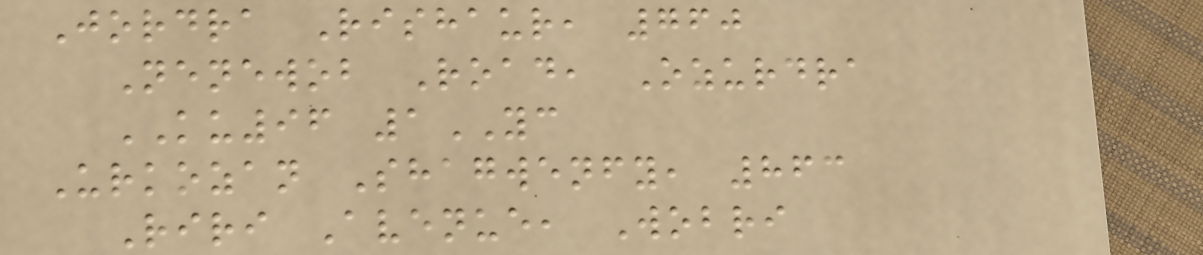Jordra Rishaur, 760
Nenewob Road, Ozurdra
KU96 1YC
Urkozan Shagwenfy, 863
Riri Avenue, Wobri
